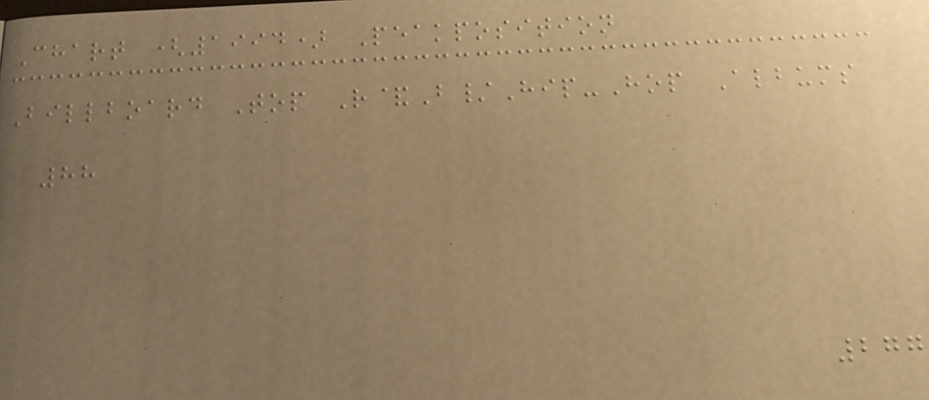Chart (1994) Peakposition
Billboard Top R&B/Hip-Hop Albums
88
277
